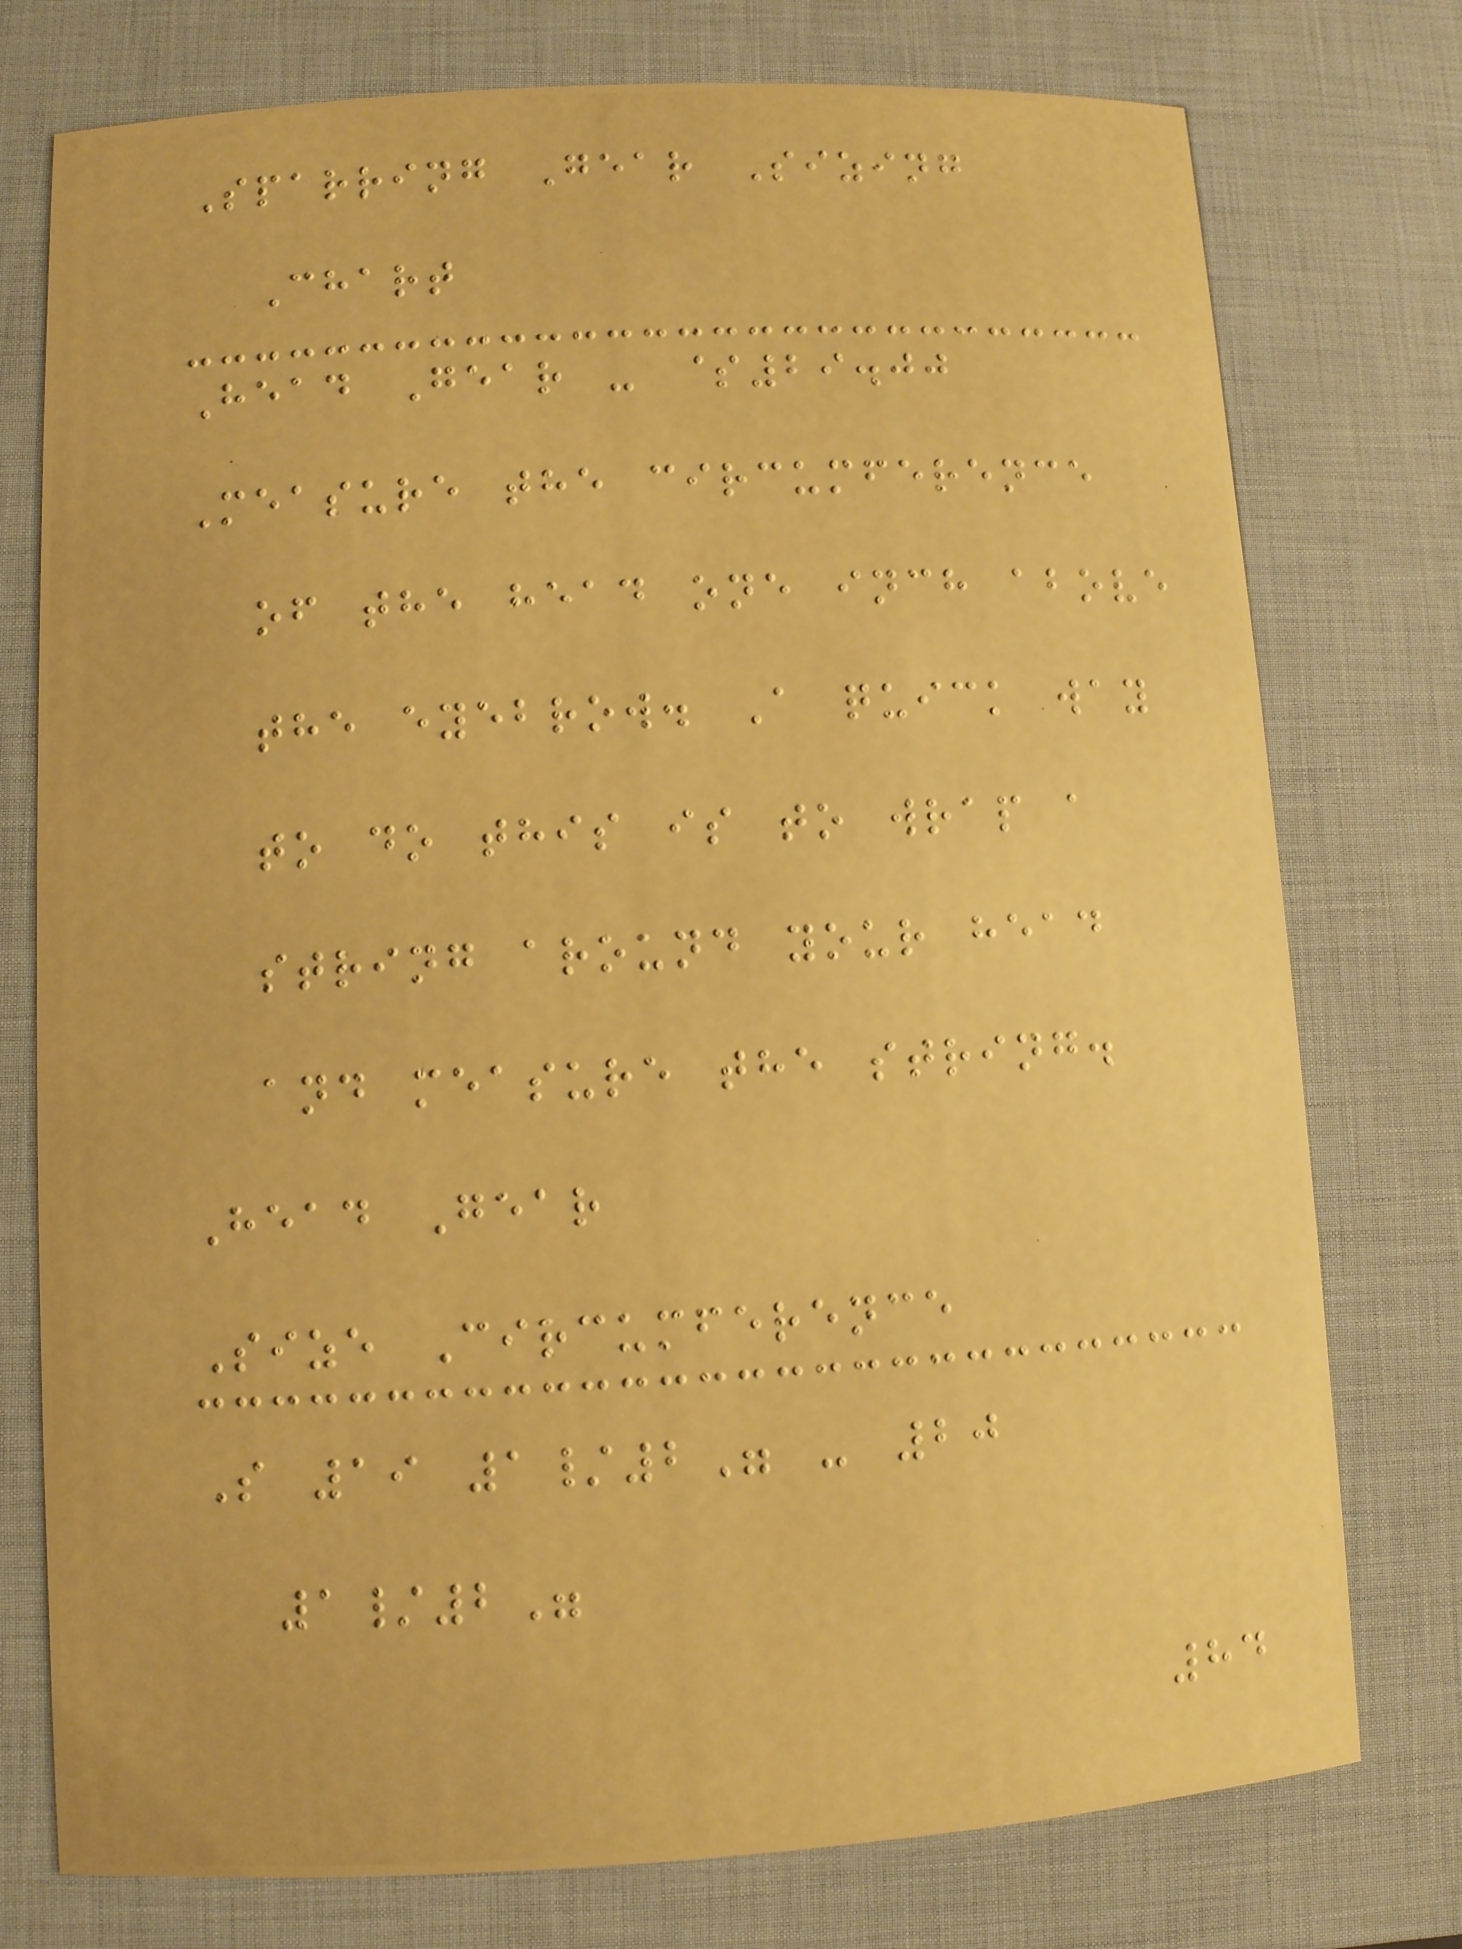Sparring Gear Sizing
Chart
Head Gear - $29.00
Measure the circumference
of the head one inch above
the eyebrow. A quick way
to do this is to wrap a
string around your head
and measure the string.
Head Gear
Size Circumference
S 19 1/2" - 20
1/2"
84
